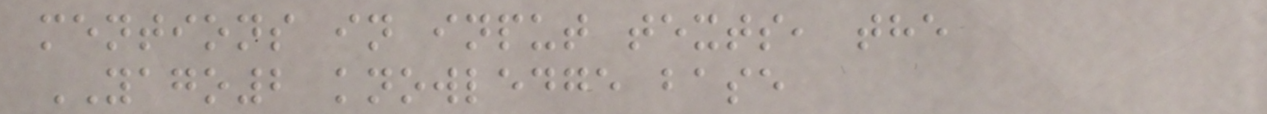mentions in input texts, the
YAGO2 knowledge base
